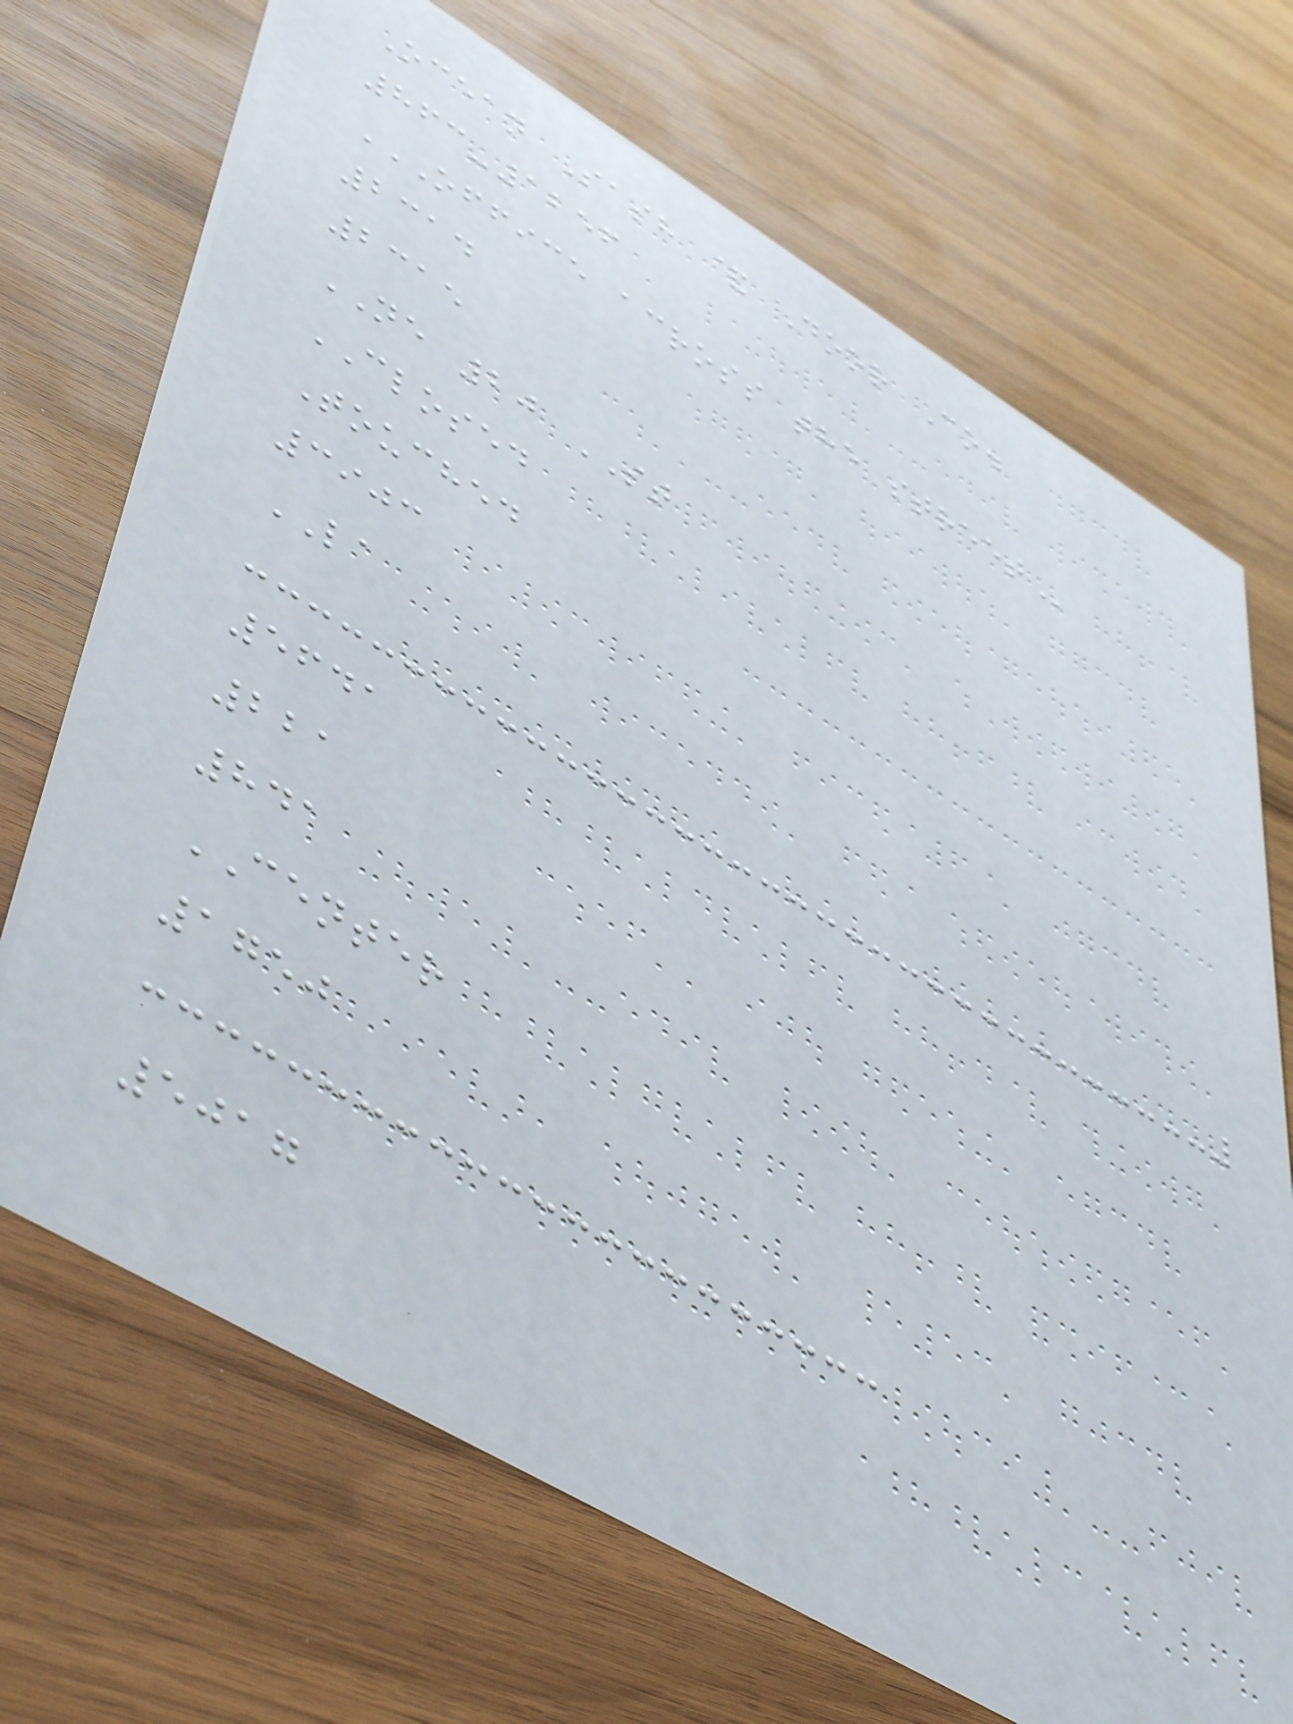Ocean Sash & Door Co.
863-1256
OFFICE ACROSS THE STREET
2314
2315
NE 20 ST
CLOSED
Touched
3903
LA
5641
221
841
CENTER
1750
5017
